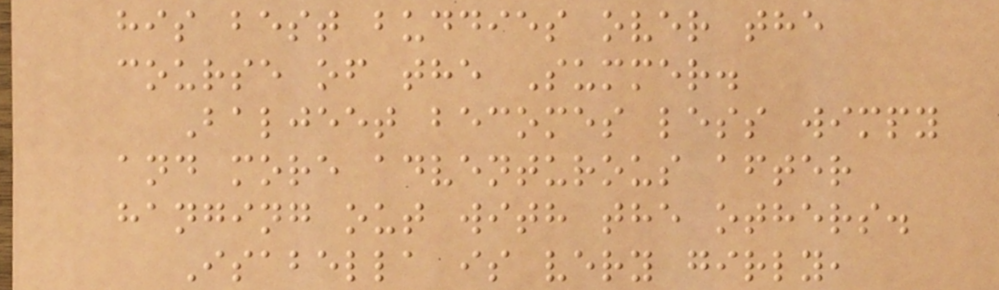his best buddies over the
course of the Summer.
Baljeet becomes less wimpy
and more adventurous after
hanging out with the others.
Isabella is very girly,
